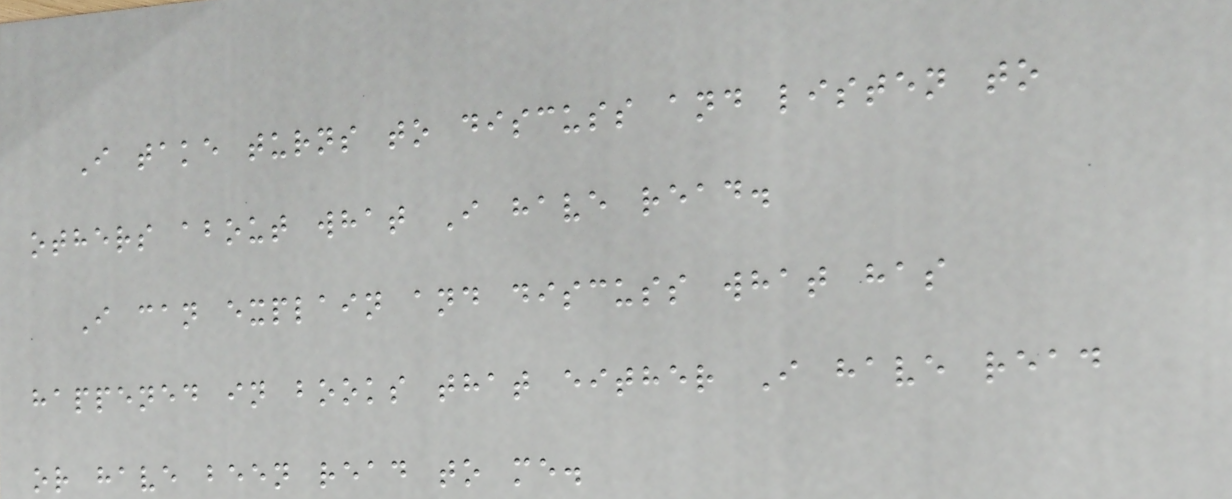I take turns to discuss and listen to
others about what I have read.
I can explain and discuss what has
happened in books that either I have read
or have been read to me.
